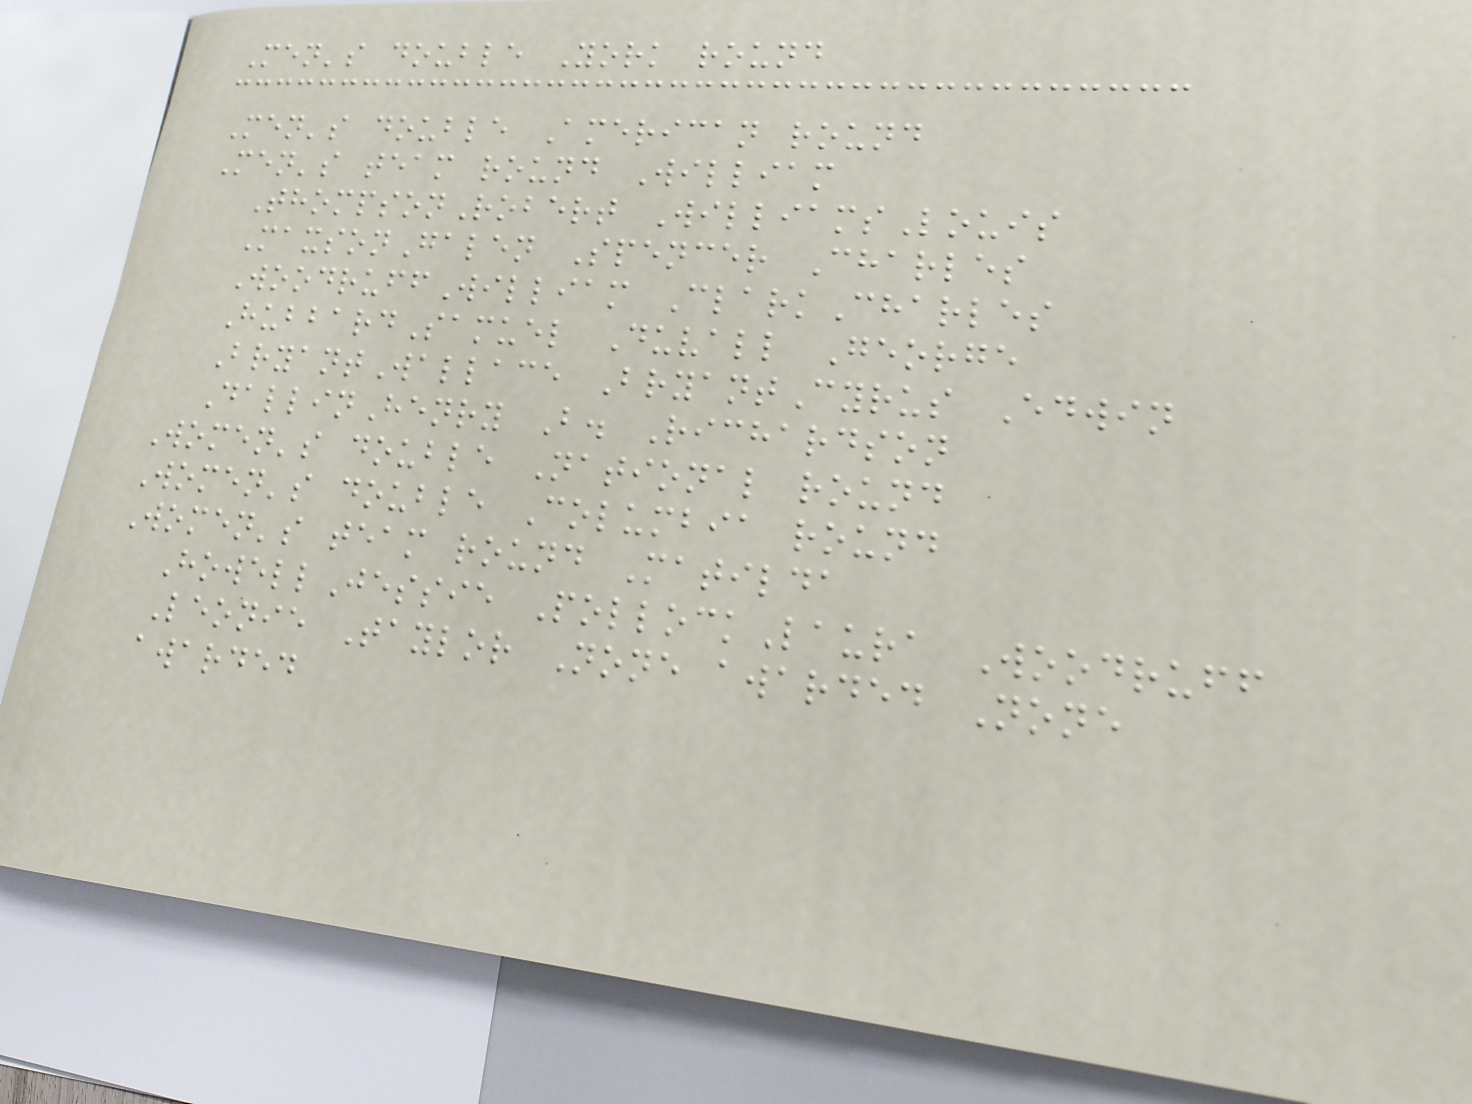Men's double York round
Men's double American round
Men's team round William
ThompsonRobert WilliamsLouis
MaxsonGalen Spencer Charles
WoodruffWilliam ClarkCharles
HubbardSamuel Duvall George
BryantWallace BryantCyrus Edwin
DallinHenry B. Richardson
Women's double National round
Women's double Columbia round
Women's team round Matilda
HowellJessie PollockLaura Woodruff
Leonie Taylor None awarded None
awarded
